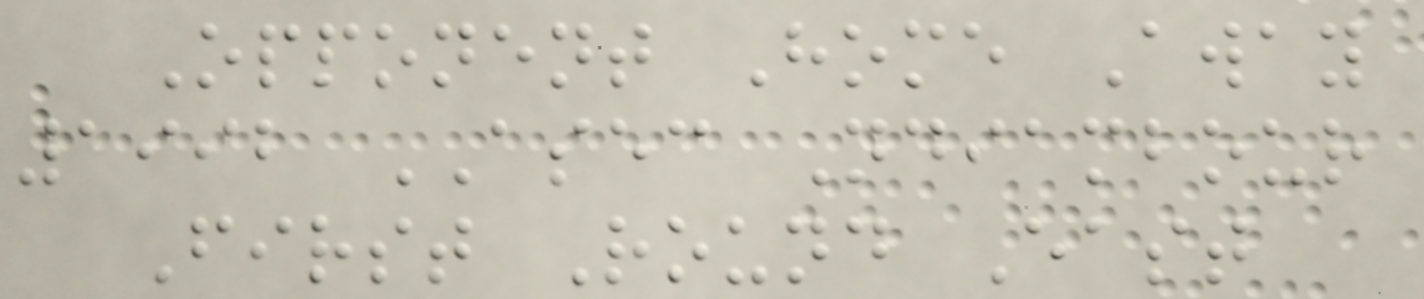Opponent Home Away
1992 ASEC Ndiambour
First Round East
